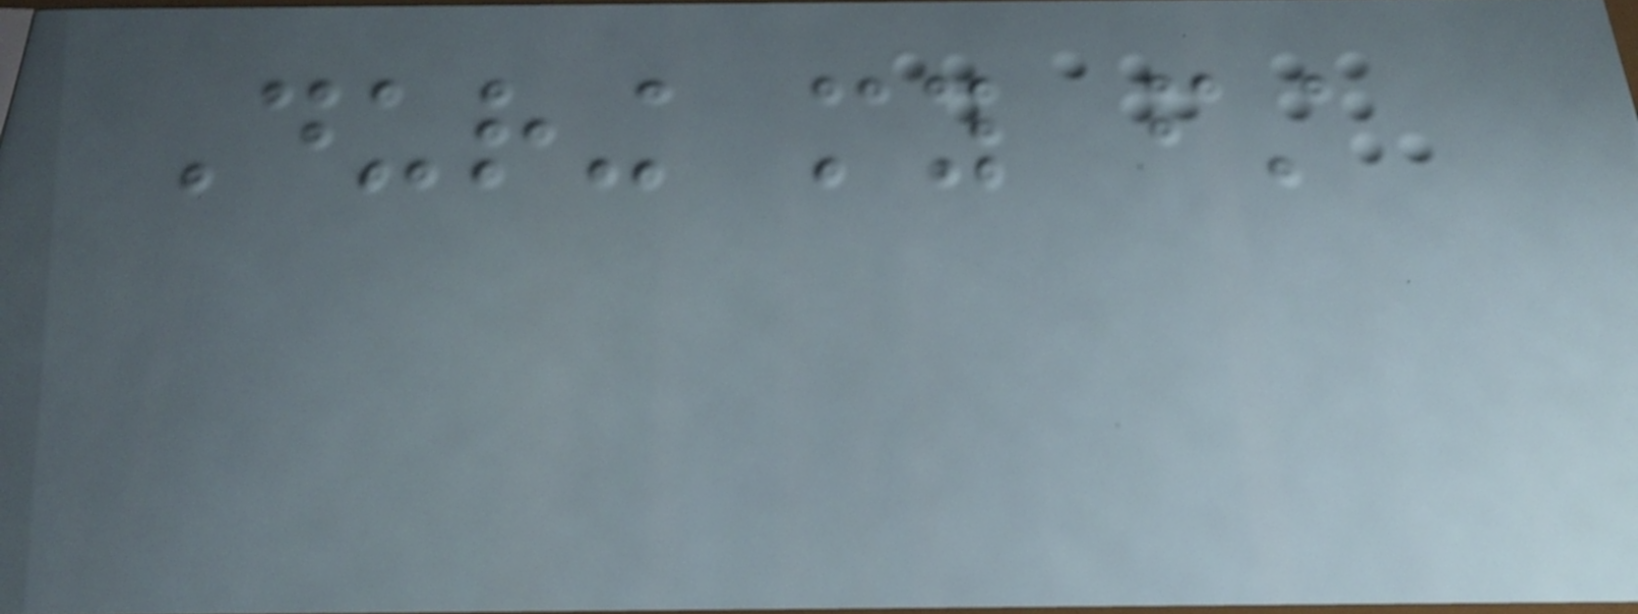During my first
